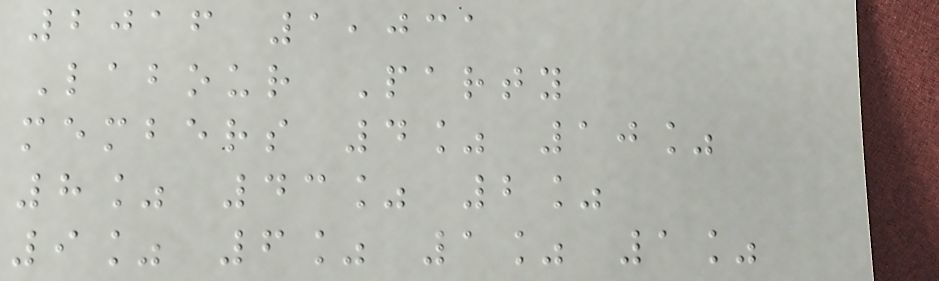2016 1,031
Labour Party
members 4% 10%
8% 43% 2%
9% 6% 1% 1%
